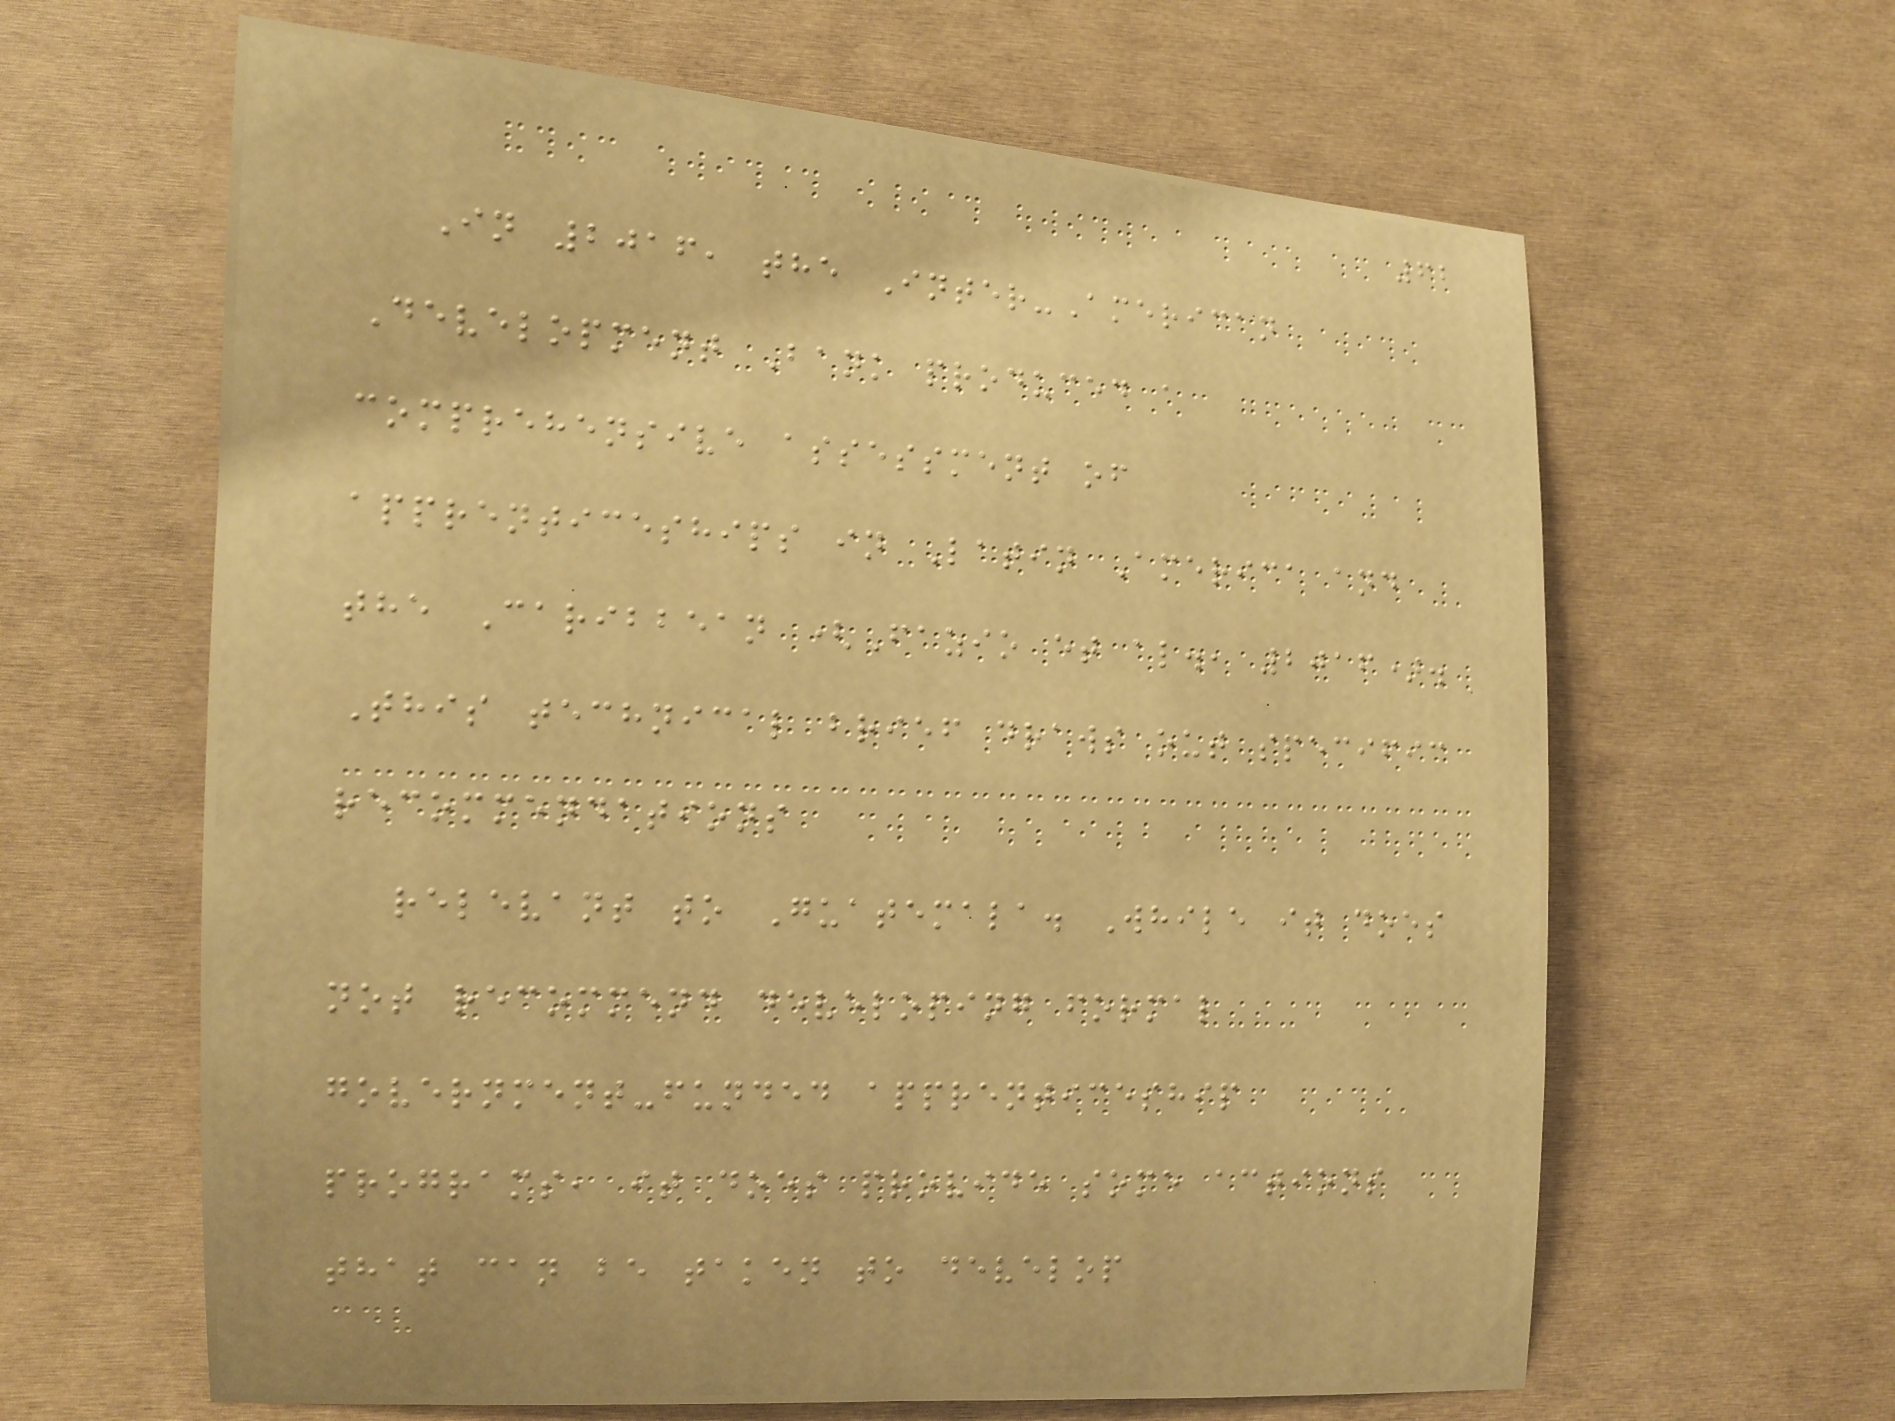62
In 2016, the Inter-American
Development Bank produced a
comprehensive assessment of
apprenticeships in Latin America and
the Caribbean (Fazio et al., 2016).
This technical brief draws out specific
recommendations
relevant to Guatemala. While it does
not recommend developing formal
government-funded apprenticeship
programs, it does provide some actions
that can be taken to develop
